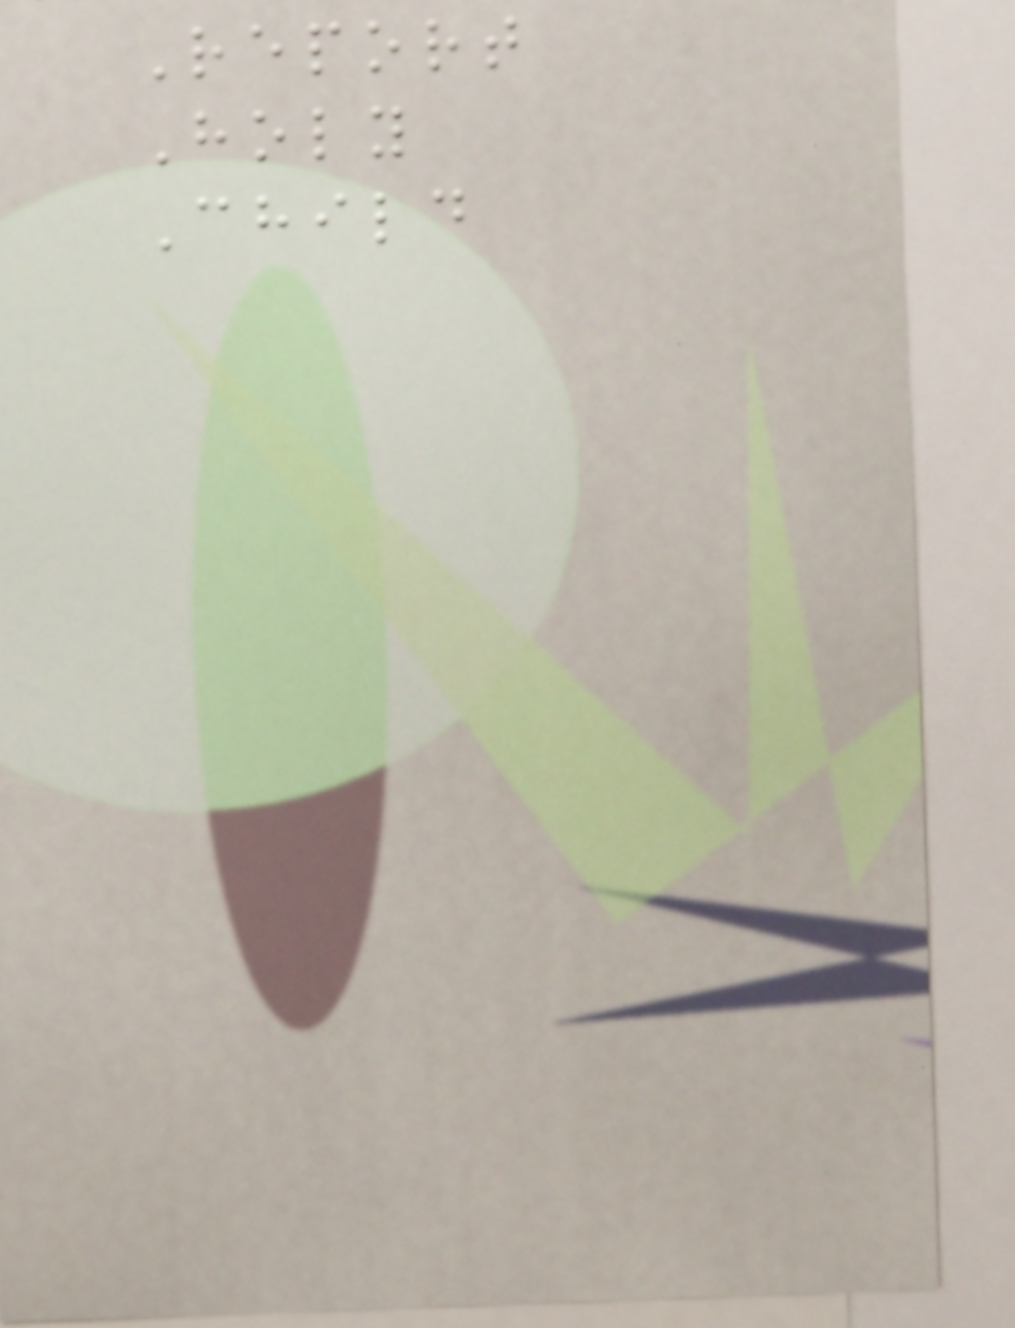Report
Holy
Child
